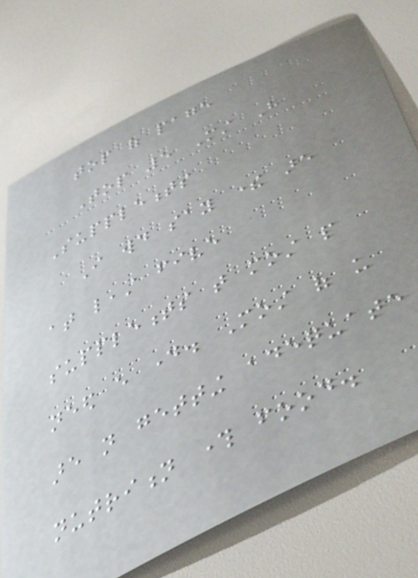top of page
Top 5 Must Have
Supplements
I would say there are
at least five
supplements that most people
need every day. Most of us
are not getting adequate
nutrition through food.
